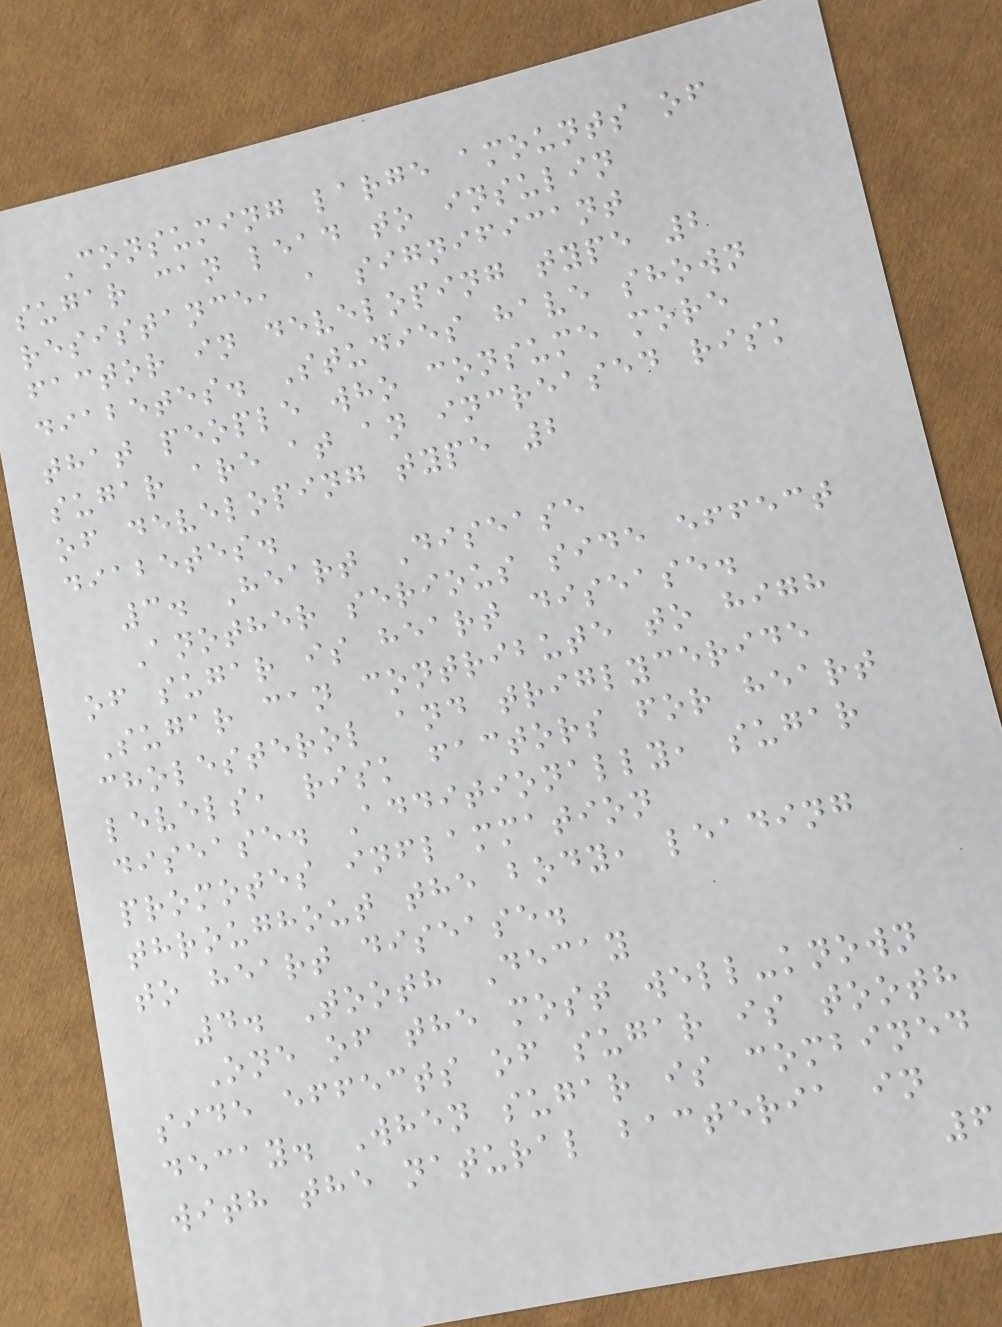Consuming large amounts of
sugar can lead to insulin
resistance, a significant
factor in developing type 2
diabetes. Studies have shown
that people who consume more
sugar are at an increased risk
of developing type 2
diabetes.
3. Heart Disease
Another serious side effect
of sugar is heart disease.
Sugar can contribute to high
cholesterol and triglyceride
levels, risk factors for heart
disease. Additionally, sugar
promotes inflammation
throughout the body, leading
to heart disease.
4. Tooth Decay
One of the most well-known
side effects of sugar is tooth
decay. When sugar is combined
with the natural bacteria in
6
